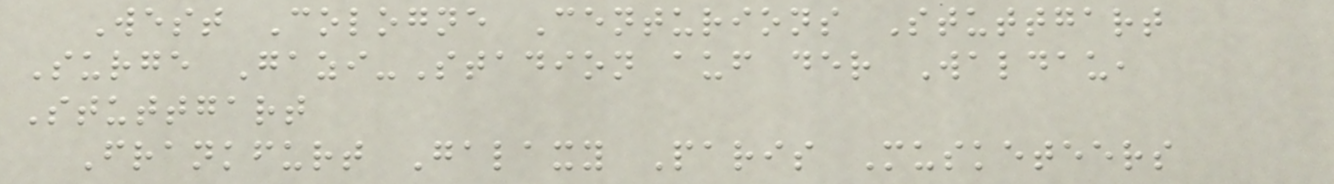West Cologne Centurions Stuttgart
Surge Gazi-Stadion auf der Waldau,
Stuttgart
Frankfurt Galaxy Paris Musketeers
